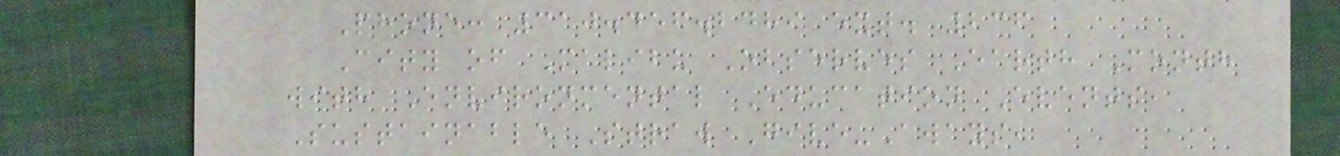Phone: 310.456.2489 ext. 236
City of Malibu Observes Earth Month
with Environmental Education Events,
Sustainable Straw Give-Aways,
